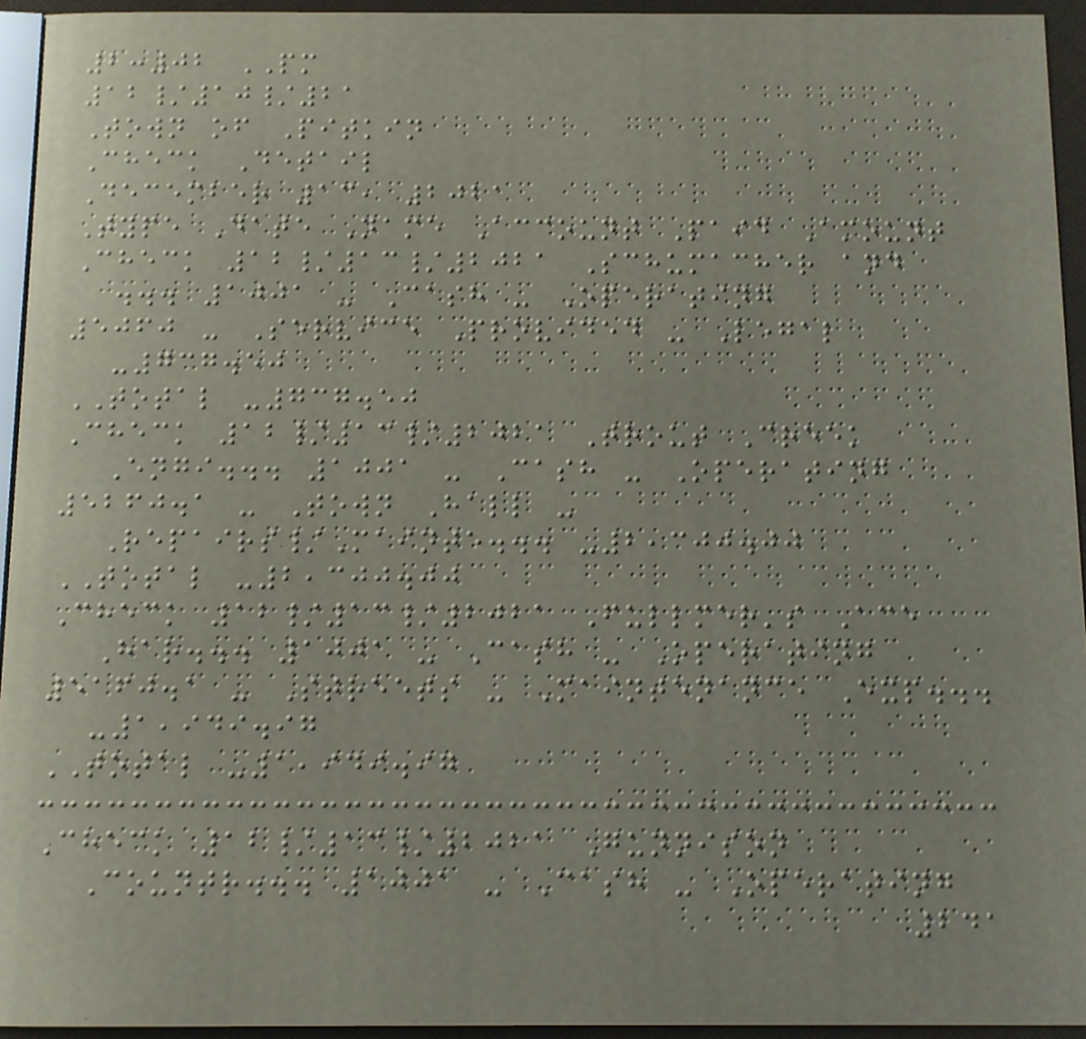2:02 PM
12/10/21
Town of Pitkin
Check Detail
December 13, 2021
Type Date Name Account Paid Amount
Check 12/13/2021 Schumacher and
... 1001 - Cash - Operating
5060 - Service Provided - Legal
-737.50
TOTAL -737.50
Check 12/13/2021 Trout Creek
Engi... 1001 - Cash - Operating
5260.1 - Town Hall -
Repairs/Mainte... -2,300.00
TOTAL -2,300.00
Check 12/13/2021 Fullmer's Ace
Har... 1001 - Cash - Operating
5160.1 - Streets - Maintenance Exp...
-1,949.97
TOTAL -1,949.97
Check 12/13/2021 Gunnison
Countr... 1001 - Cash - Operating
241
